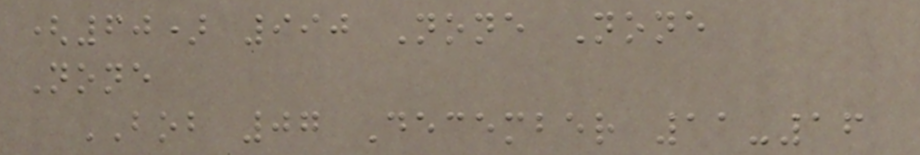(60) 990 None None
None
BOB 07 December 11-16
